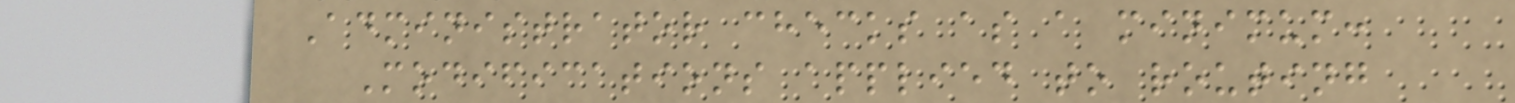Administrator checks as a minimum:
Modifications applied to routing
